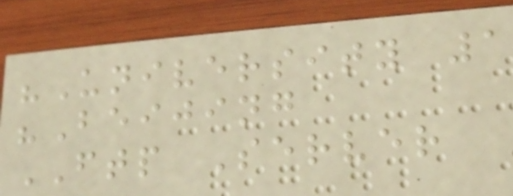"University 1
"Beijing
FTP Server
